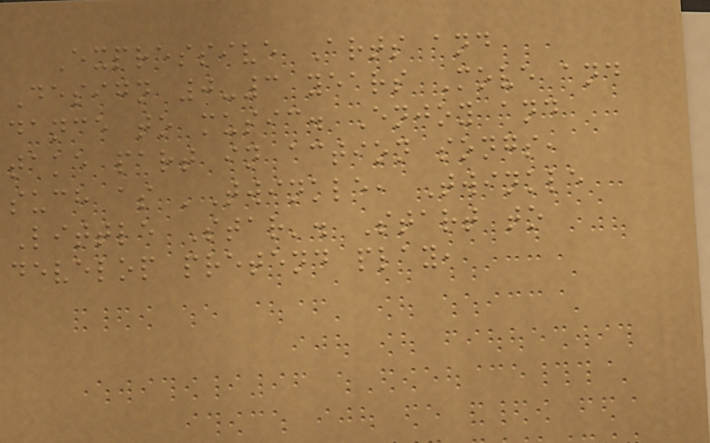Expressive Arts and
Design 0-3 years Move and
dance to music. Enjoy and
take part in action songs,
such as 'Twinkle, Twinkle
Little Star'. Start to
develop pretend play,
